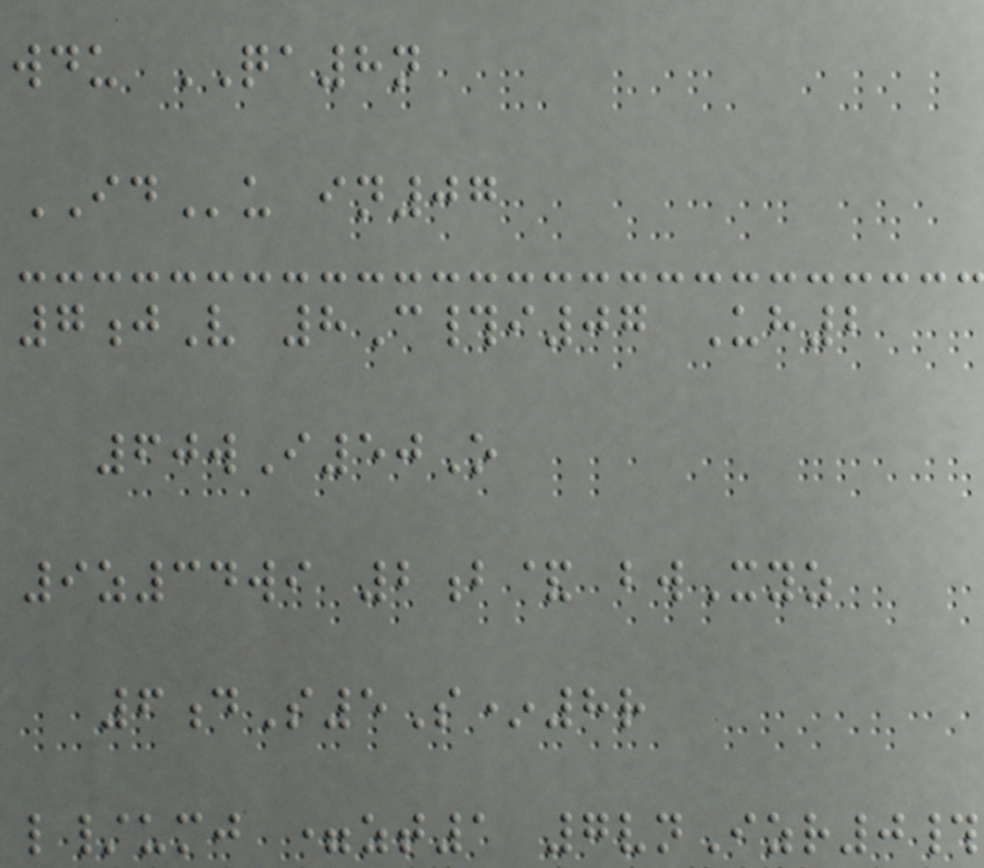wdu QA8n
IDu in07
7jV 8C#i07 Uh2
60wI50O
9z34wi 2b& bwXyz
6dS5S*8r
l/umj =zt1 7vnIzr0#
